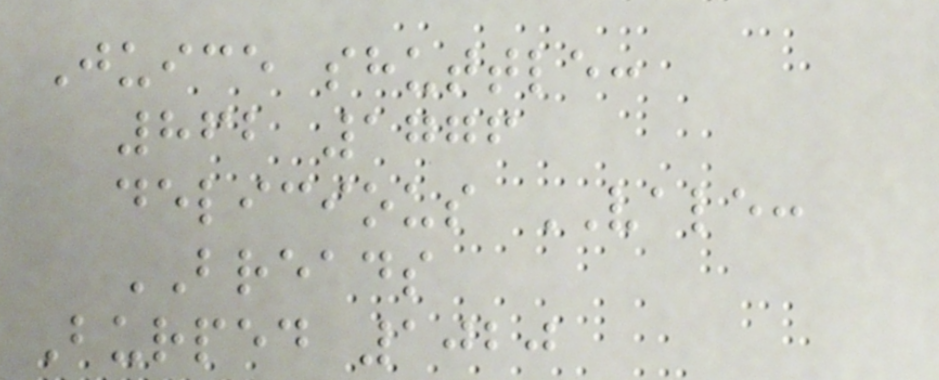Juice shuttle:
862 1776
delicious VALE:
BREADS
Burped 1020
